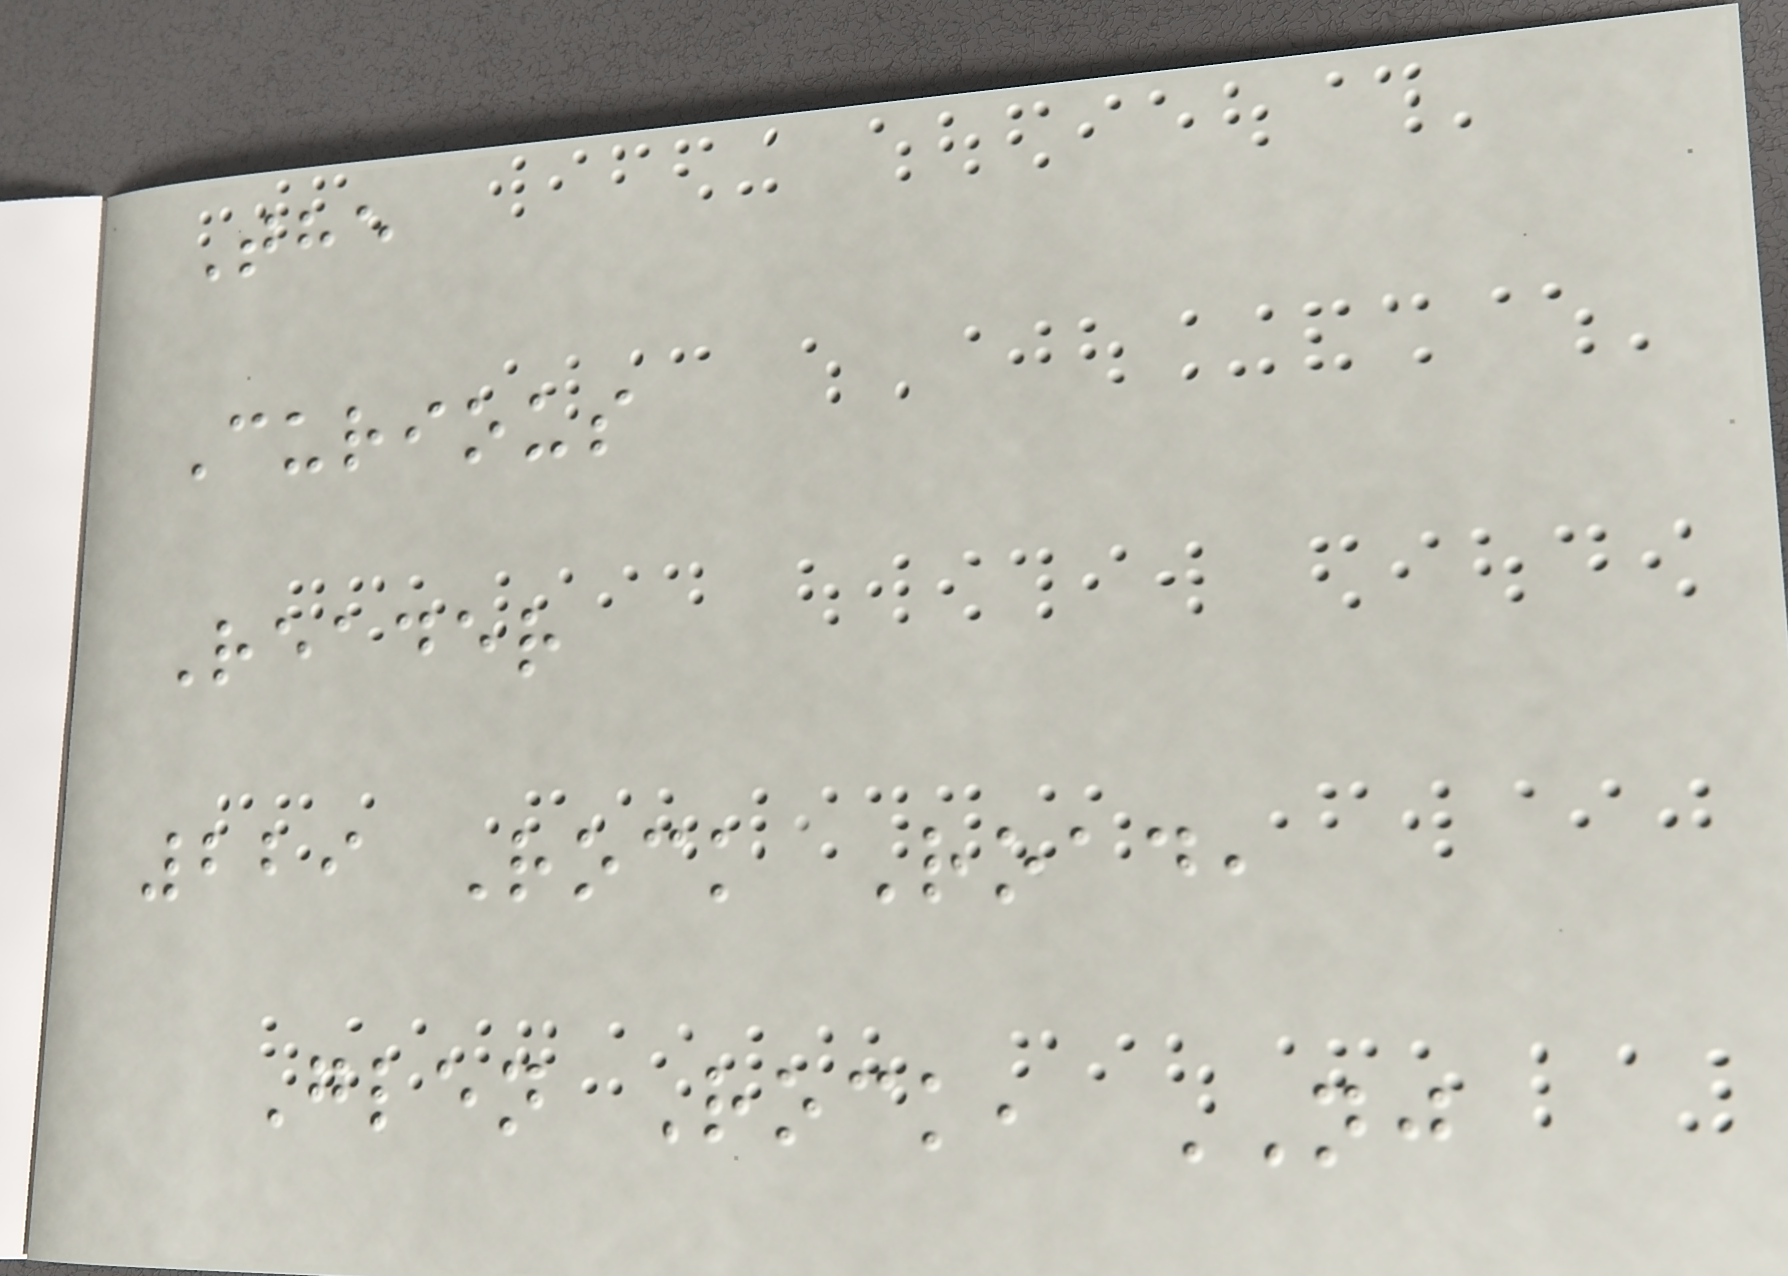The
Curious
Reader
229 Rock Road,
Glen Rock, NJ
